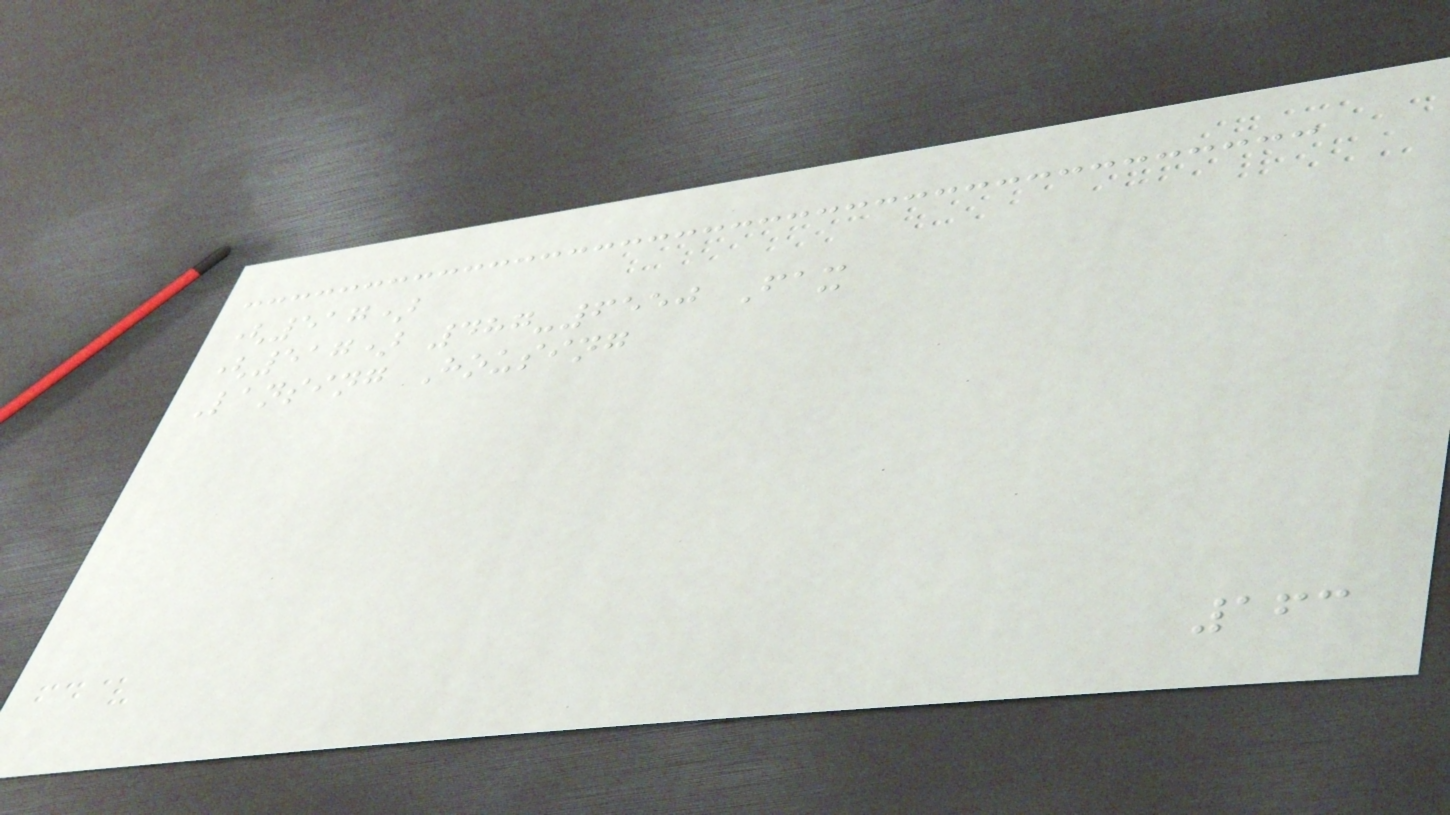(517)
(517) 487-6550 Fax
Lansing Housing
163
